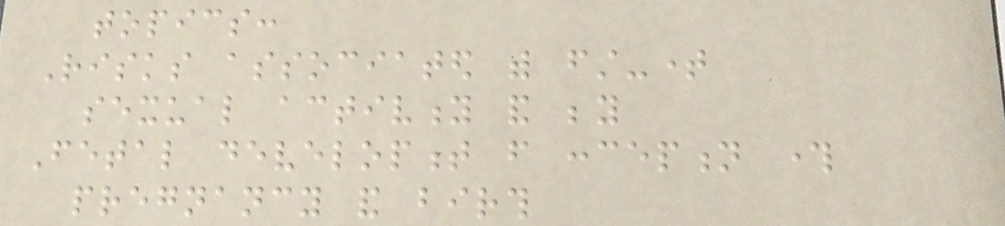topics:
Risks associated with first-time
sexual activity and beyond
Fetal development from conception through
pregnancy and birth
